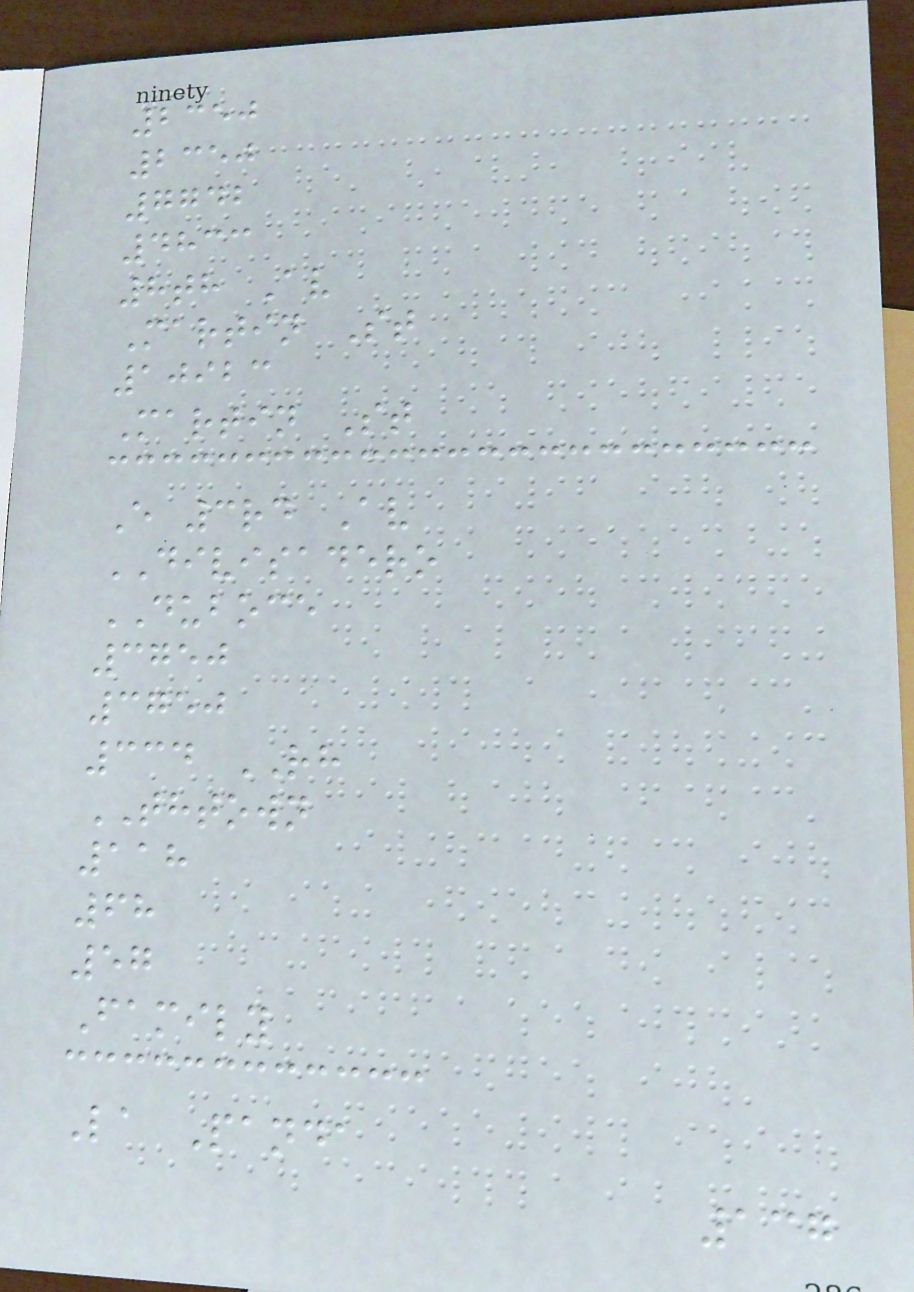2350
2350
7742
4833
8th Av
Martin St
10923
Martin St
E 3rd Av
DIVISADERO
DUBOCE
3750
3750
334 RH
THTOWN
118
68
57
Family
La Panda
137
